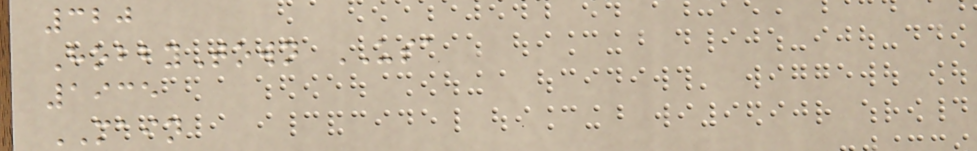320
HobbyTown USA
1935
MAIN
